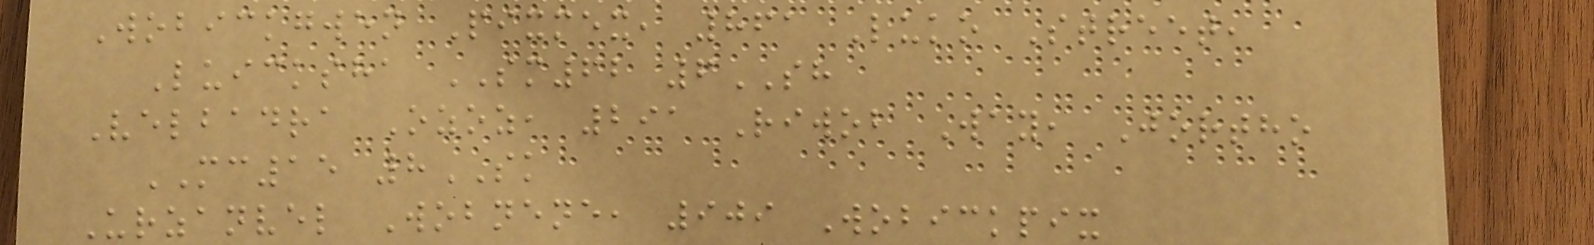Wobickgwen Pixmex, 861 Luko Street,
Luicksha SM62 6SH
Velbadra Ozoz, 291 Riwob Way, Jortho
MC15 8SK
Urzanvel Wobnene, 909 Wobickpix
